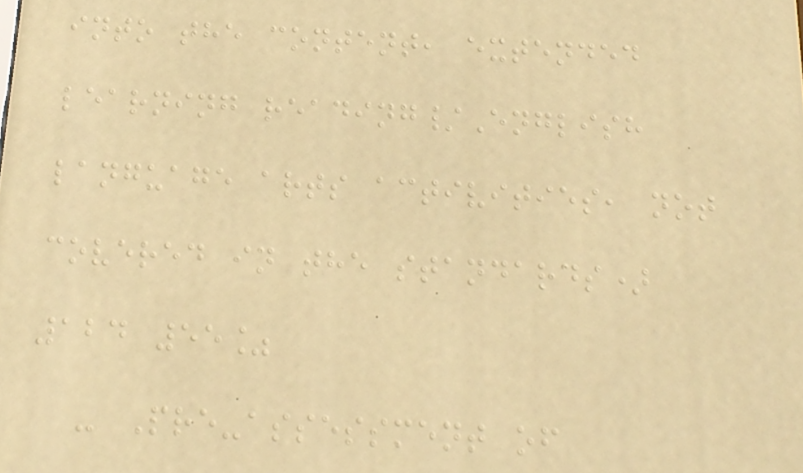into the content, extended
learning reading/English
language arts activities, not
covered in the standards)
124 55%
- Pre-assessment of
